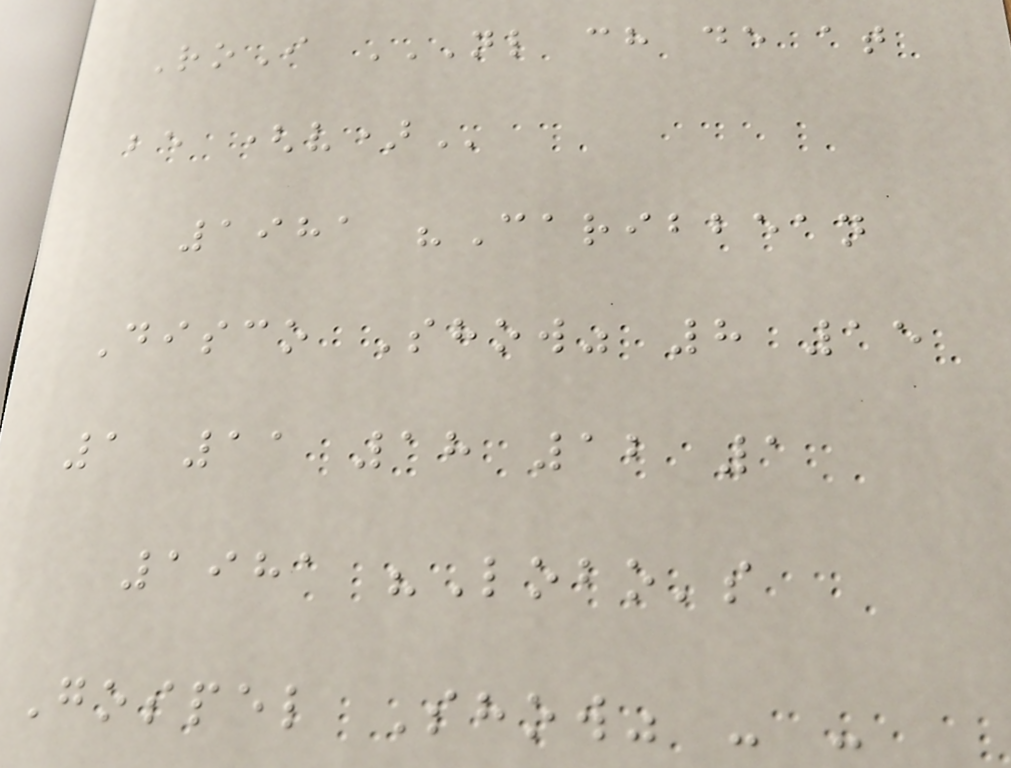RoI NL CH DE AT
BE (V)
1981 "Caribbean
Disco Show" 8 15
1 11 18 12 1
1981 "Lobo's
Gospel Show" - -
